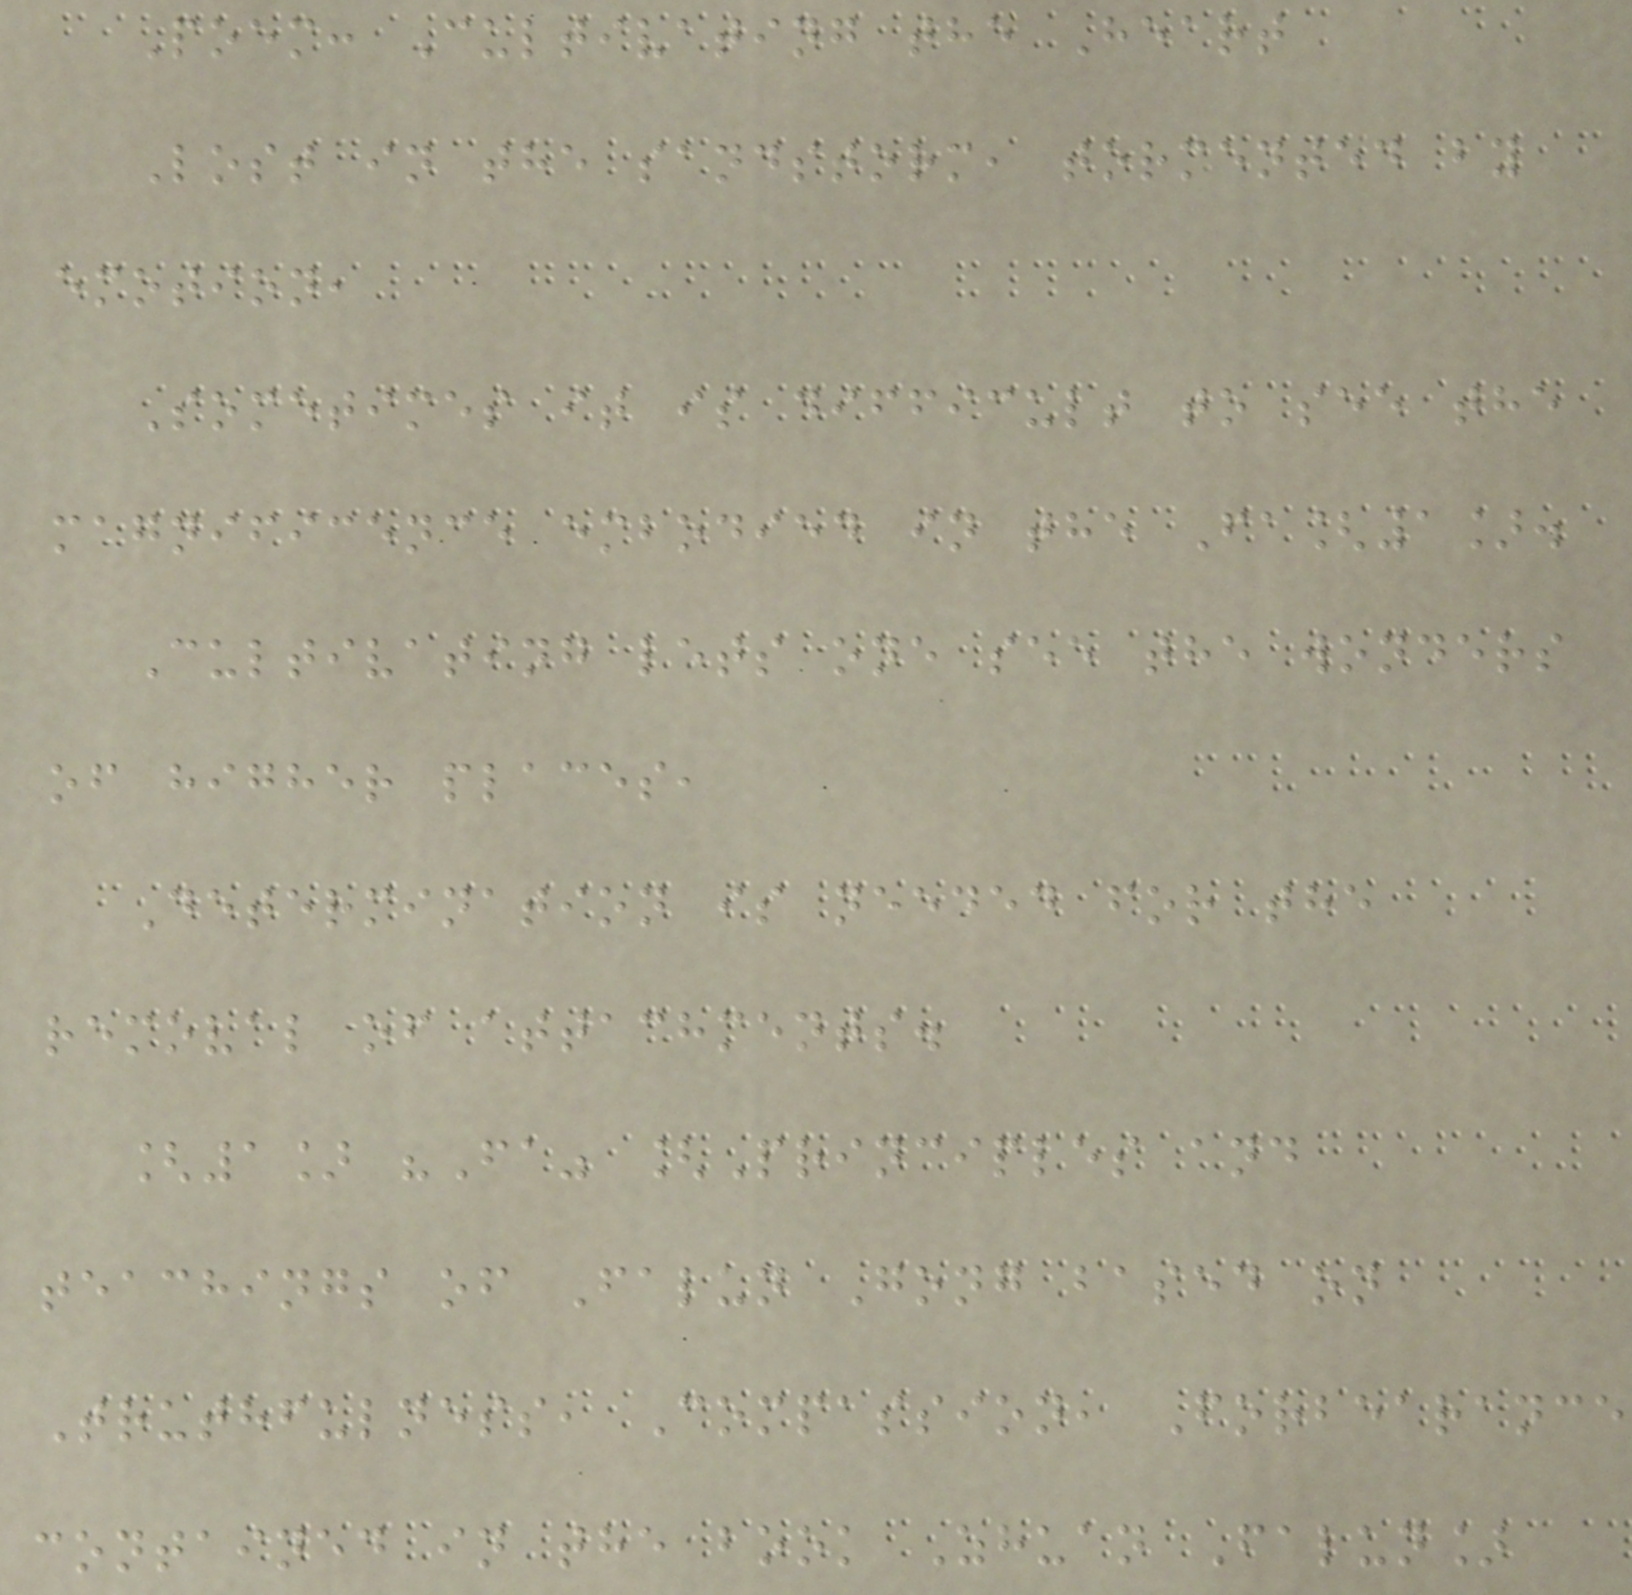Poem: Cultivating the Heart
Lost in the sandstorm, tormented by
emotion,
Sometimes it is difficult to see the
magnificence embodied in the Fa[1].
Cultivating lets one see the wonders
of higher places,
Determination is needed for the
removal of attachments.
[1] "Fa" [Principles and
teachings of Falun Gong based on
Truthfulness, Compassion, Forbearance
contained in the book Zhuan Falun]
